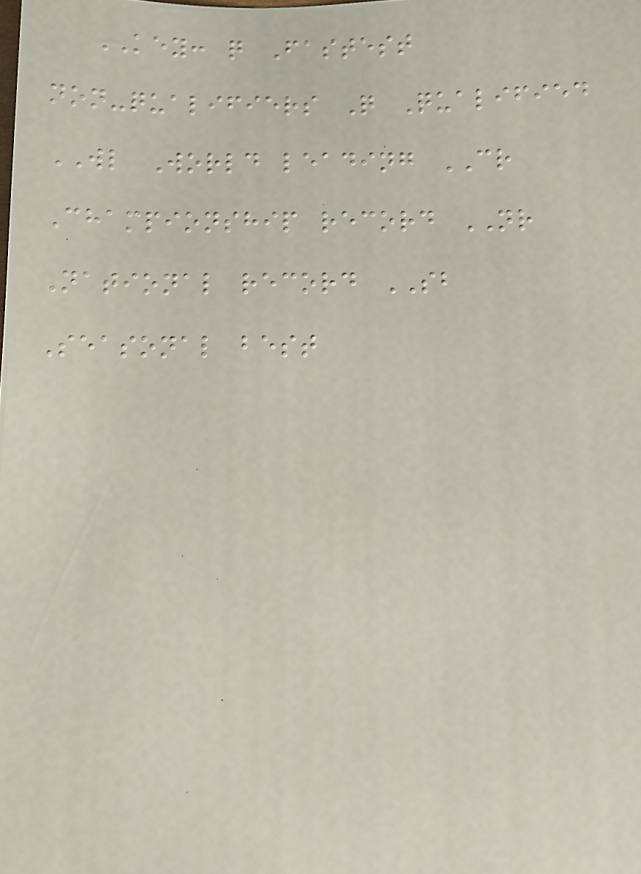KEY: q Fastest
non-qualifiers Q Qualified
WL World leading CR
Championship record NR
National record SB
Seasonal best
